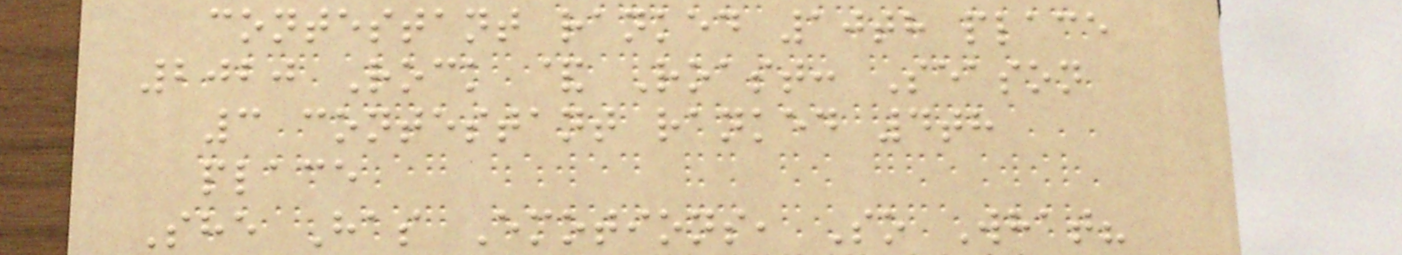contestant ranked 10th place
2020 Rock & Roast: Season
3 contestant ranked 4th
place
She Has Emotions, So What?
